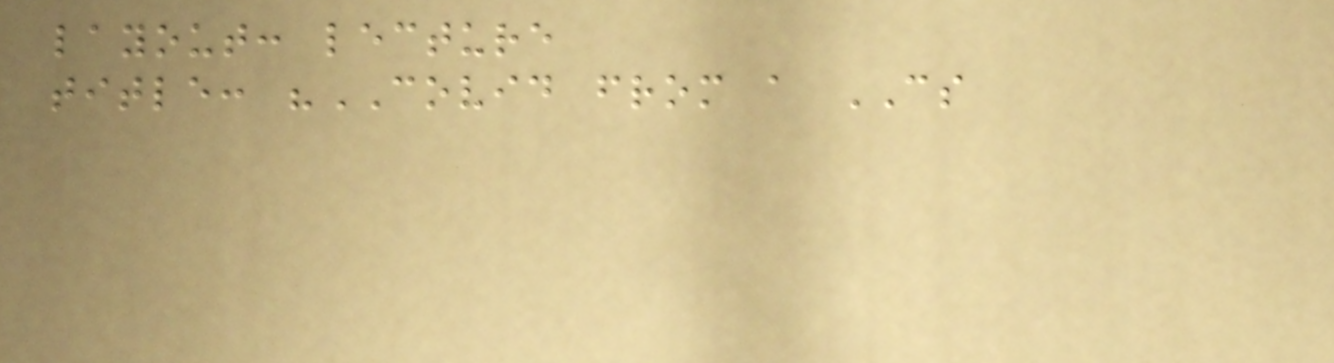layout: lecture
title: "COVID from a CS
